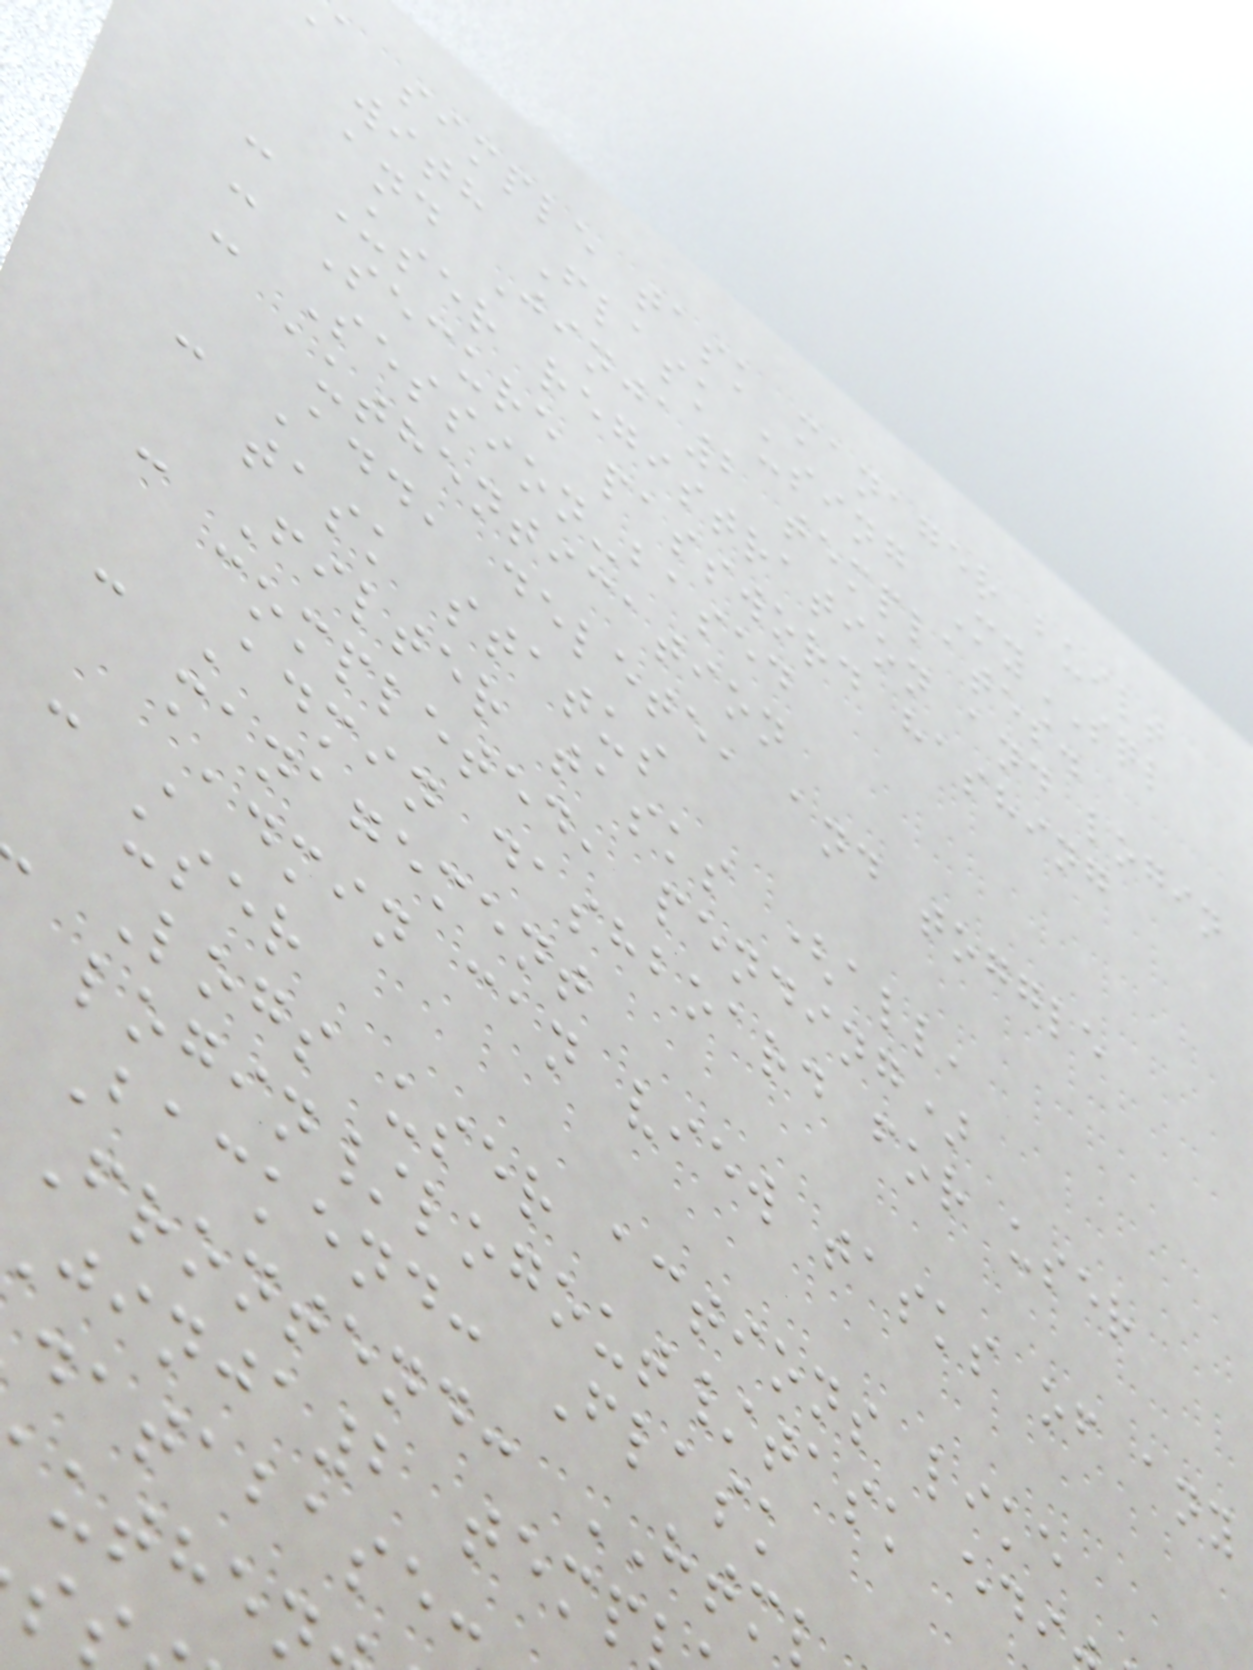a simple task manager built
with Flask using MySQL
and Jinja2 templates.
- User registration and login
- Secure password hashing
- Session-based
authentication
- Add, delete, and toggle
task status
- Filter tasks (all,
completed, pending)
- Admin dashboard for user
management
- Admin can view tasks of any
user
Logs user actions like
login/logout/task edi
Backend: Flask
Frontend: HTM
jinja2 temp
database:
